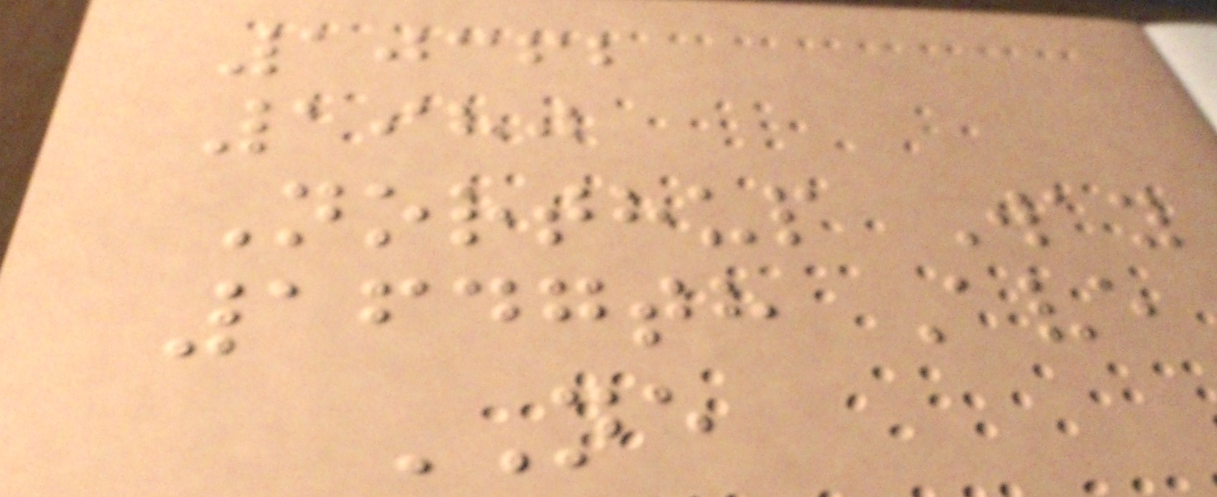10362
1980
Northup Way
1647th Ave
NE
